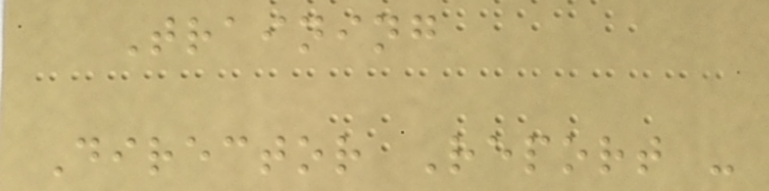Training
Director Report -
